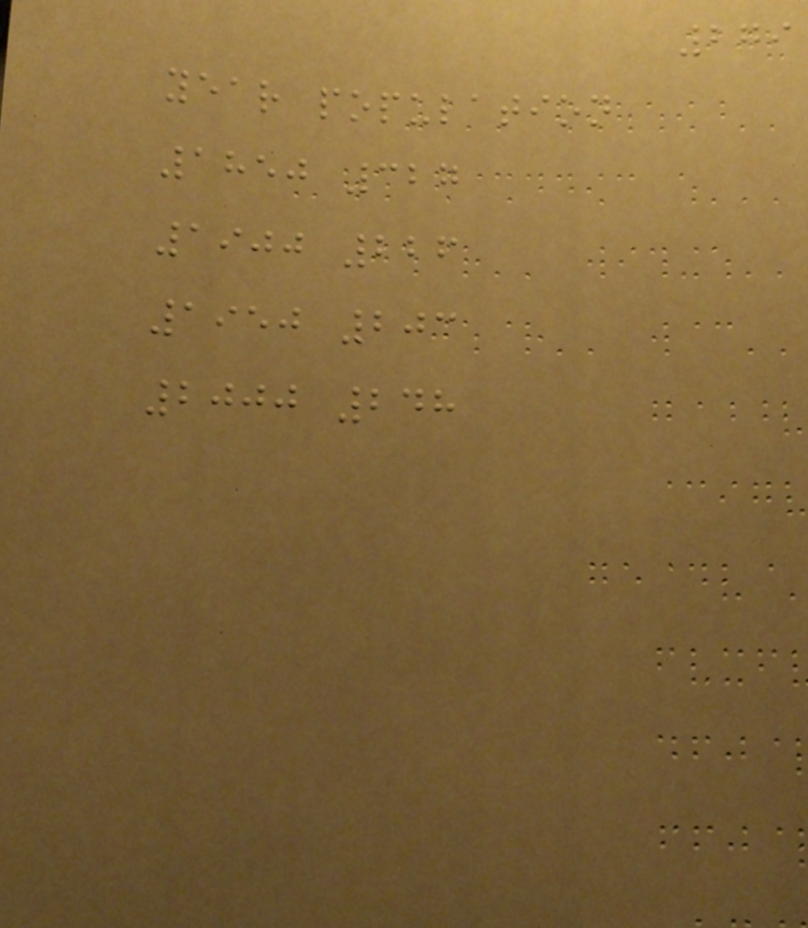279
year population
1850 327
1900 226
1950 203
2000 248
